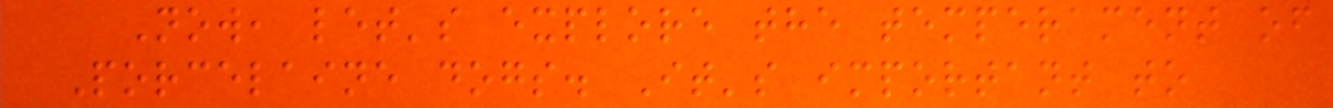Now, let's explore the temperament of
Porcelaine dogs. It's important to
